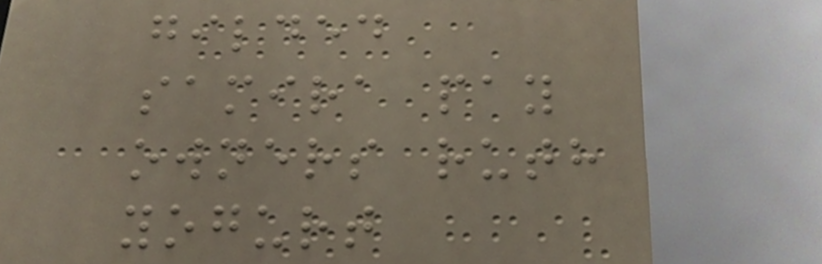gilded
samira pay
owners ruth
yogurt
